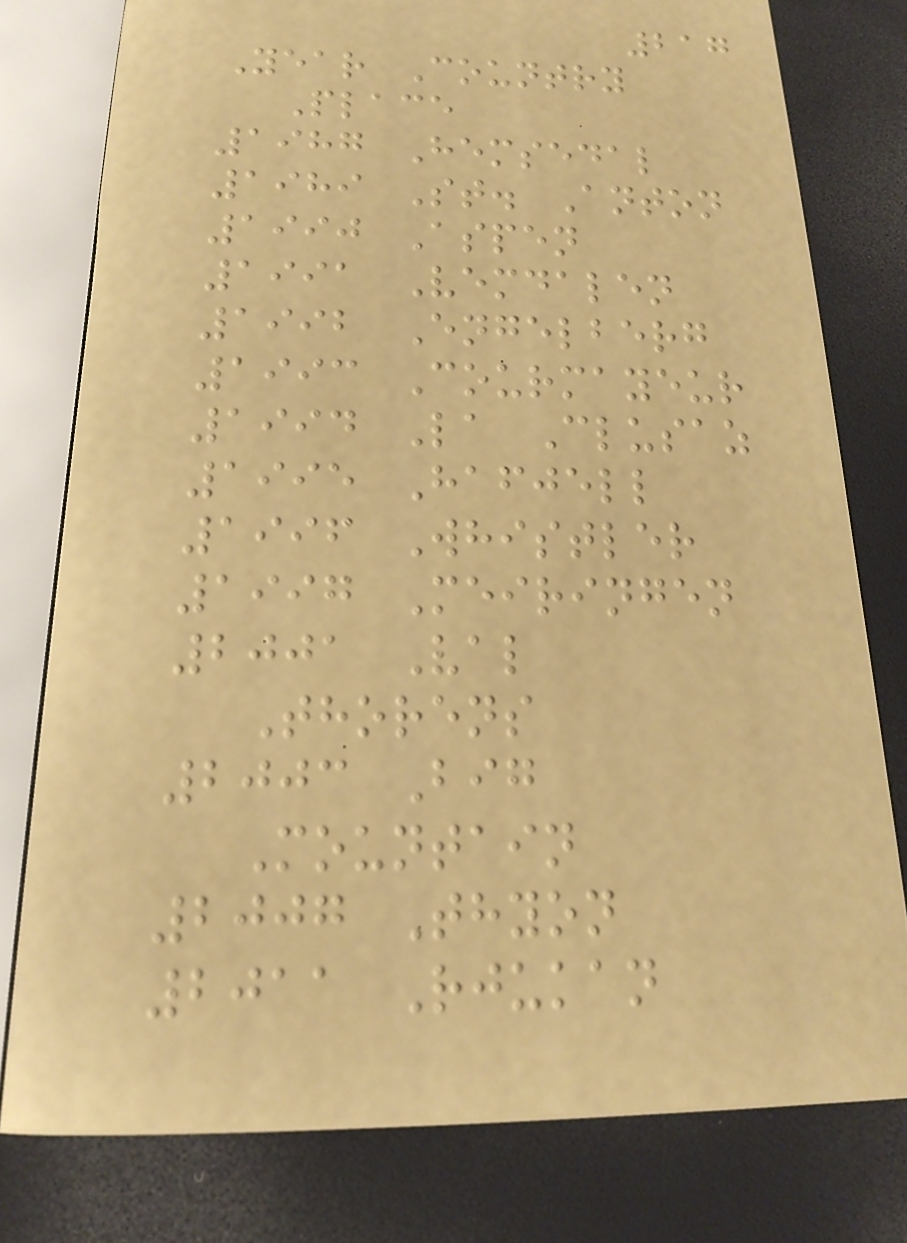217
Year Country
Place
1987 Hemsedal
1989 St. Anton
1990 Aspen
1991 Vemdalen
1992 Engelberg
1993 Courmayeur
1994 La Clusaz
1995 Hafjell
1996 Whistler
1997 Meiringen
2001 Val
Thorens
2003 Big
Mountain
2007 Thyon
2011 Rjukan
